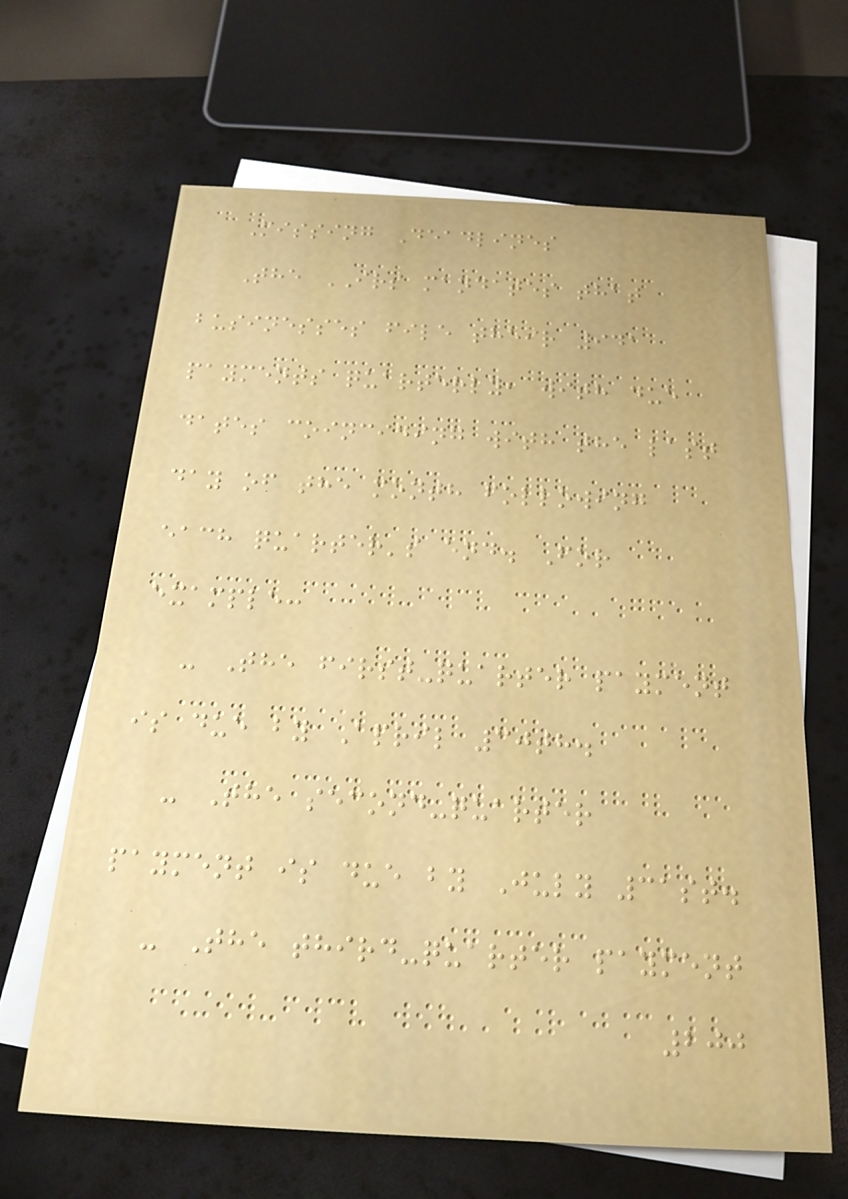Missing Deadlines
The IRS mandates that
businesses file their 941
payments quarterly, with due
dates coinciding with the last
day of the month following
each quarter's end. For
example:
- The first-quarter payment
is due by April 30th.
- The second-quarter
payment is due by July 31st.
- The third-quarter payment
200
